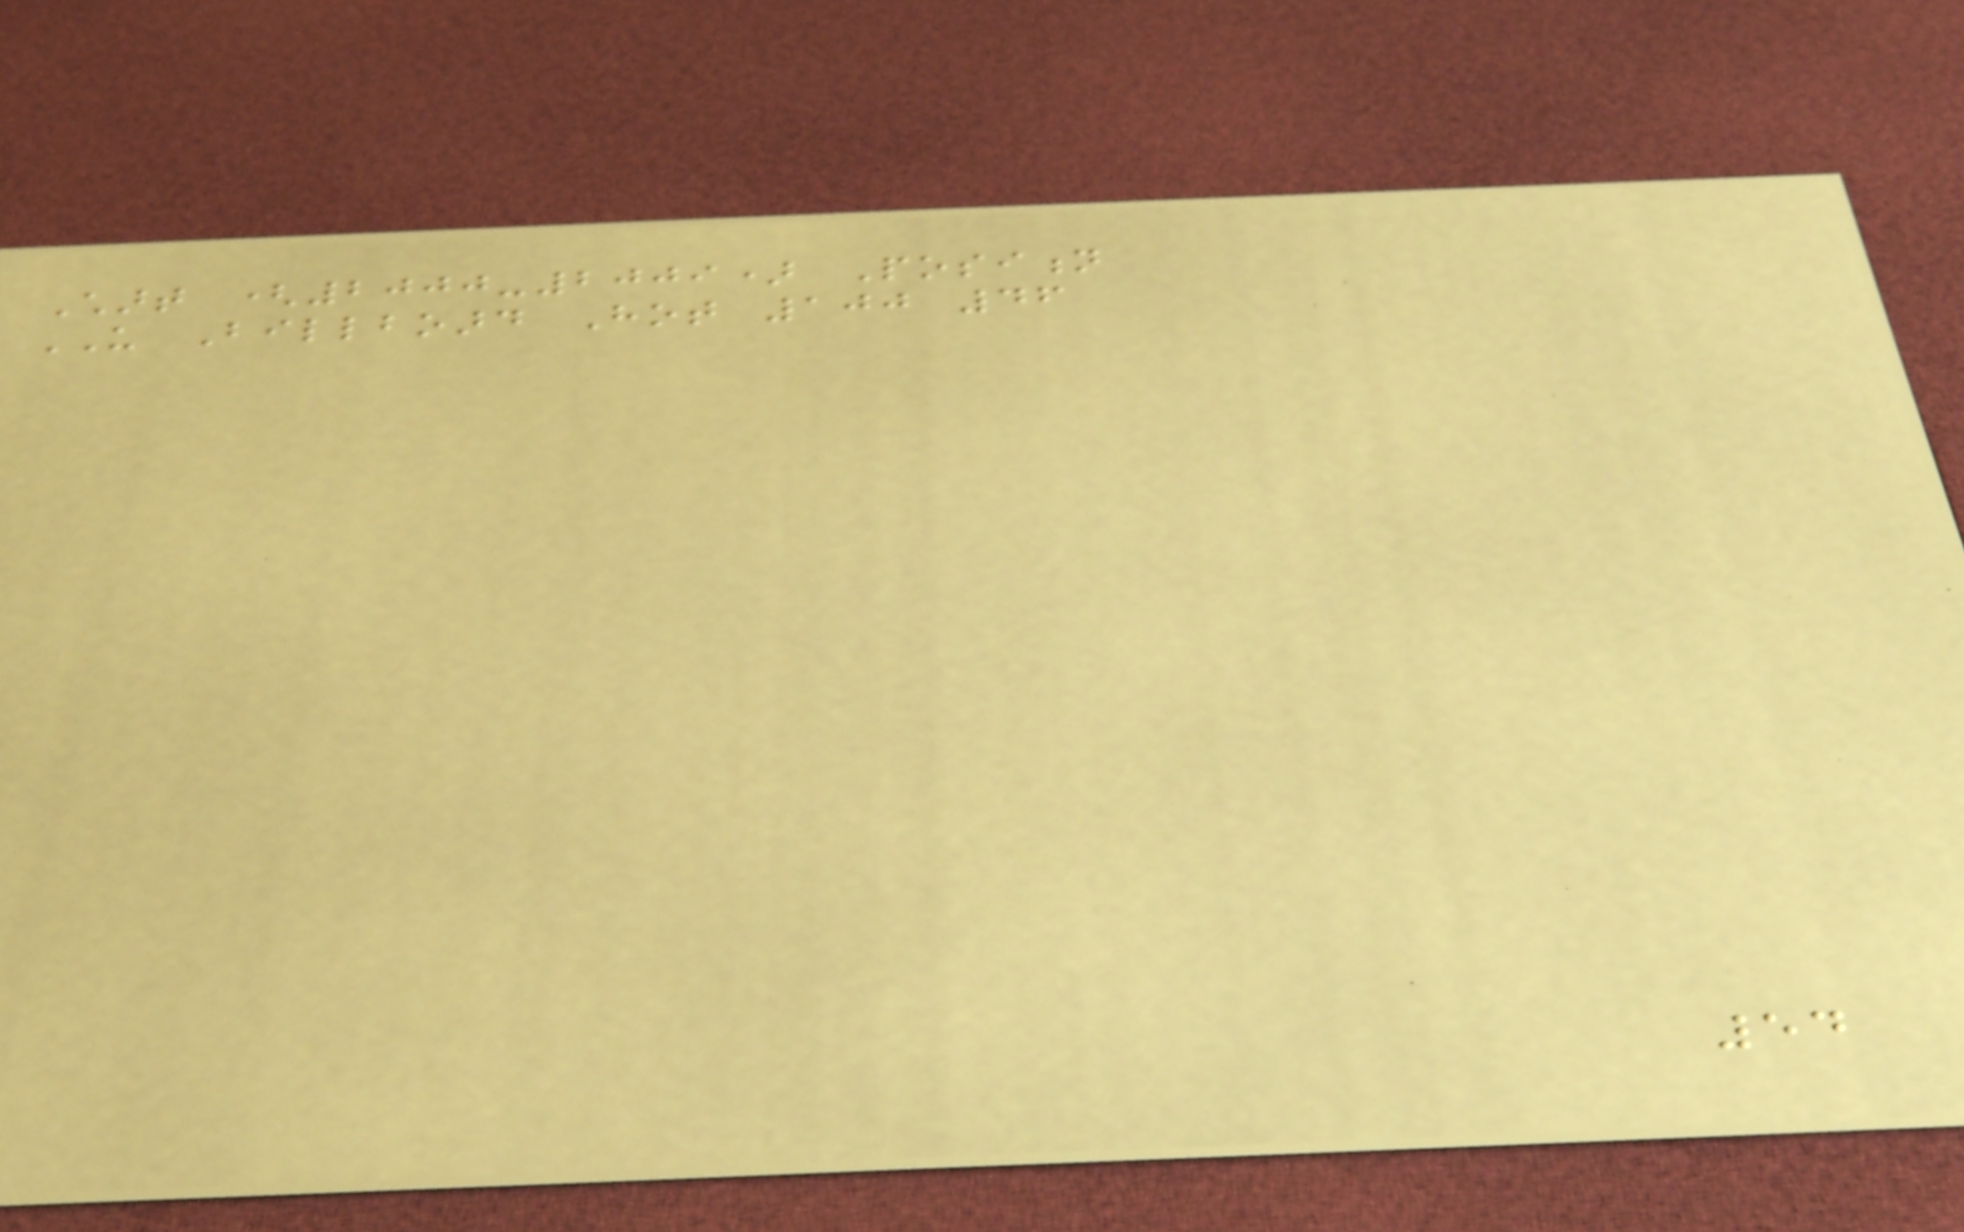Chart (2000-2009) Position
US Billboard Hot 100 46
54
